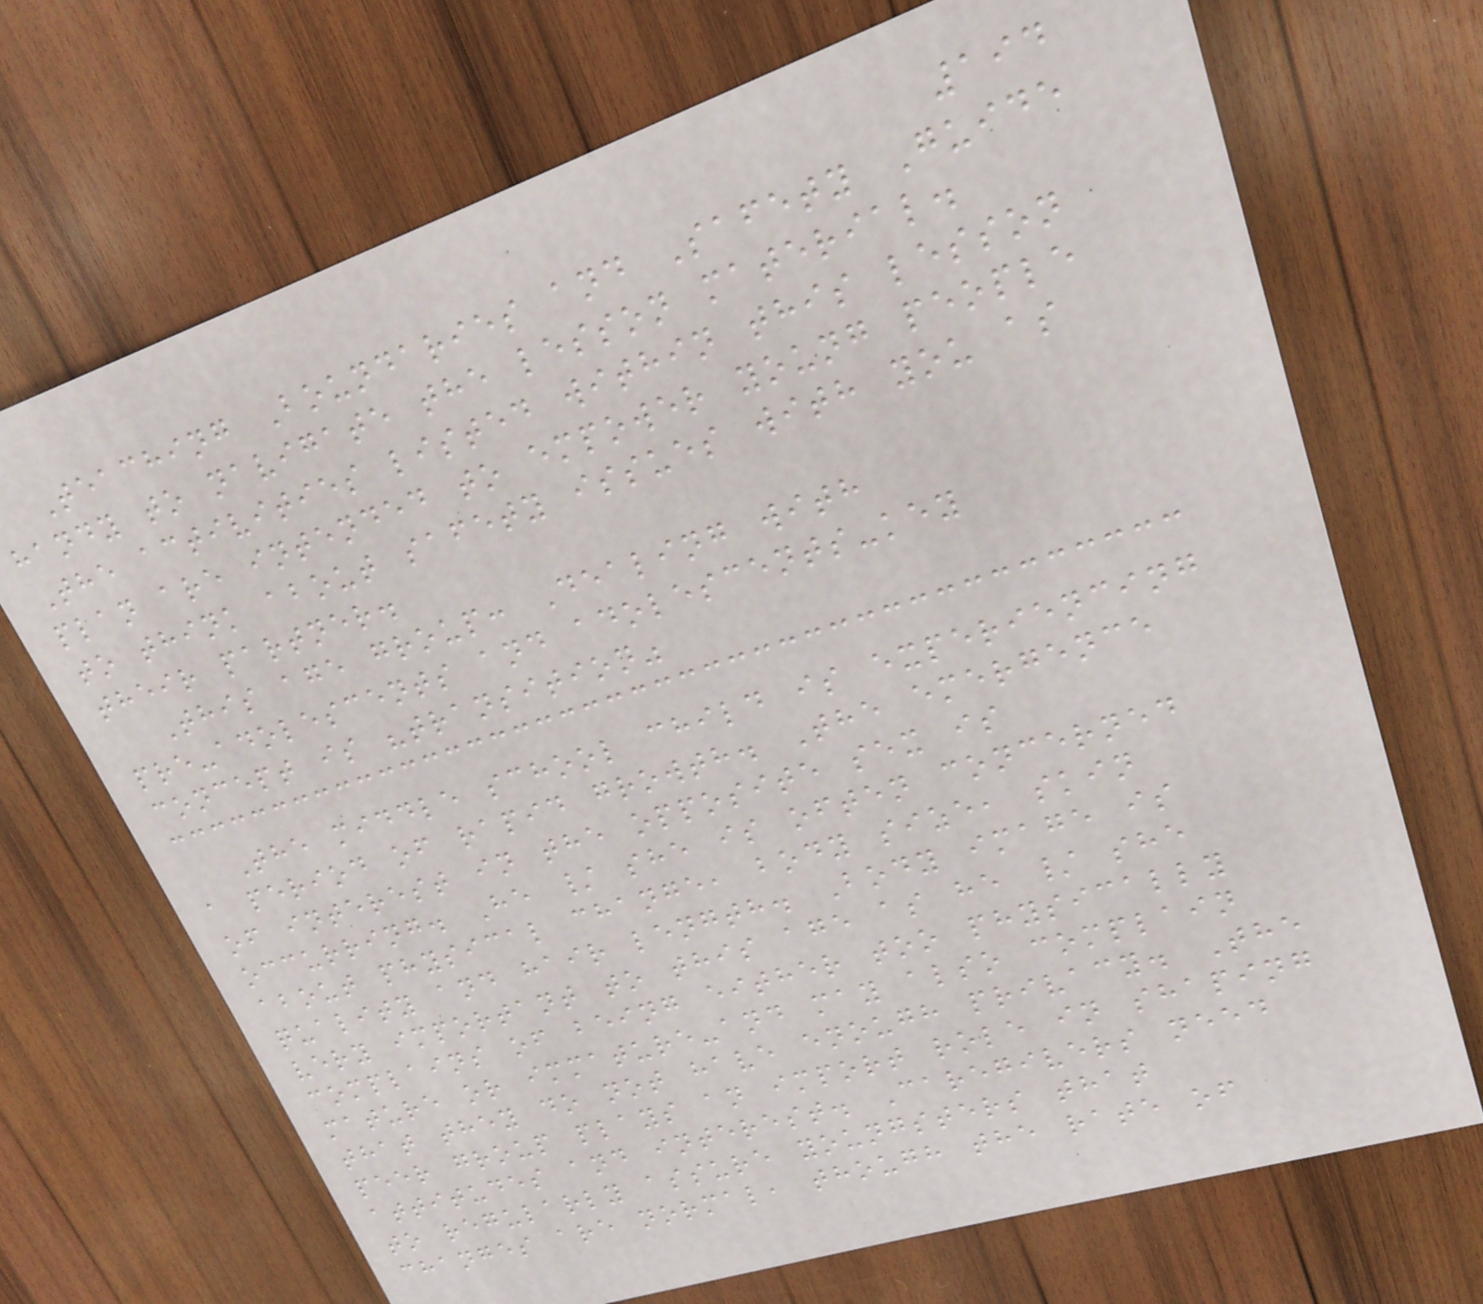194
Teaching Boundaries and Safety Guide
handy to navigate the lesson material.
The activities listed within this lesson
plan are intended to empower young people
to think about safety issues with you as
their partner.
This age group: Dealing with
pre-adolescents and adolescents-key
concept is "transition"
The middle school child is experiencing
a period of rapid growth. The emergence
of interest in the opposite sex is
occurring. He / she is often concerned
about physical change, body size, skin
quality and hair length. Body image is
very important to this age as he / she
complains of being either too physically
mature or immature-and may also complain
that they do not have enough privacy. The
peer group plays an import role in shaping
attitudes and interest. Caregivers need
to regularly assure youngsters that
changes are normal, though the rate of
